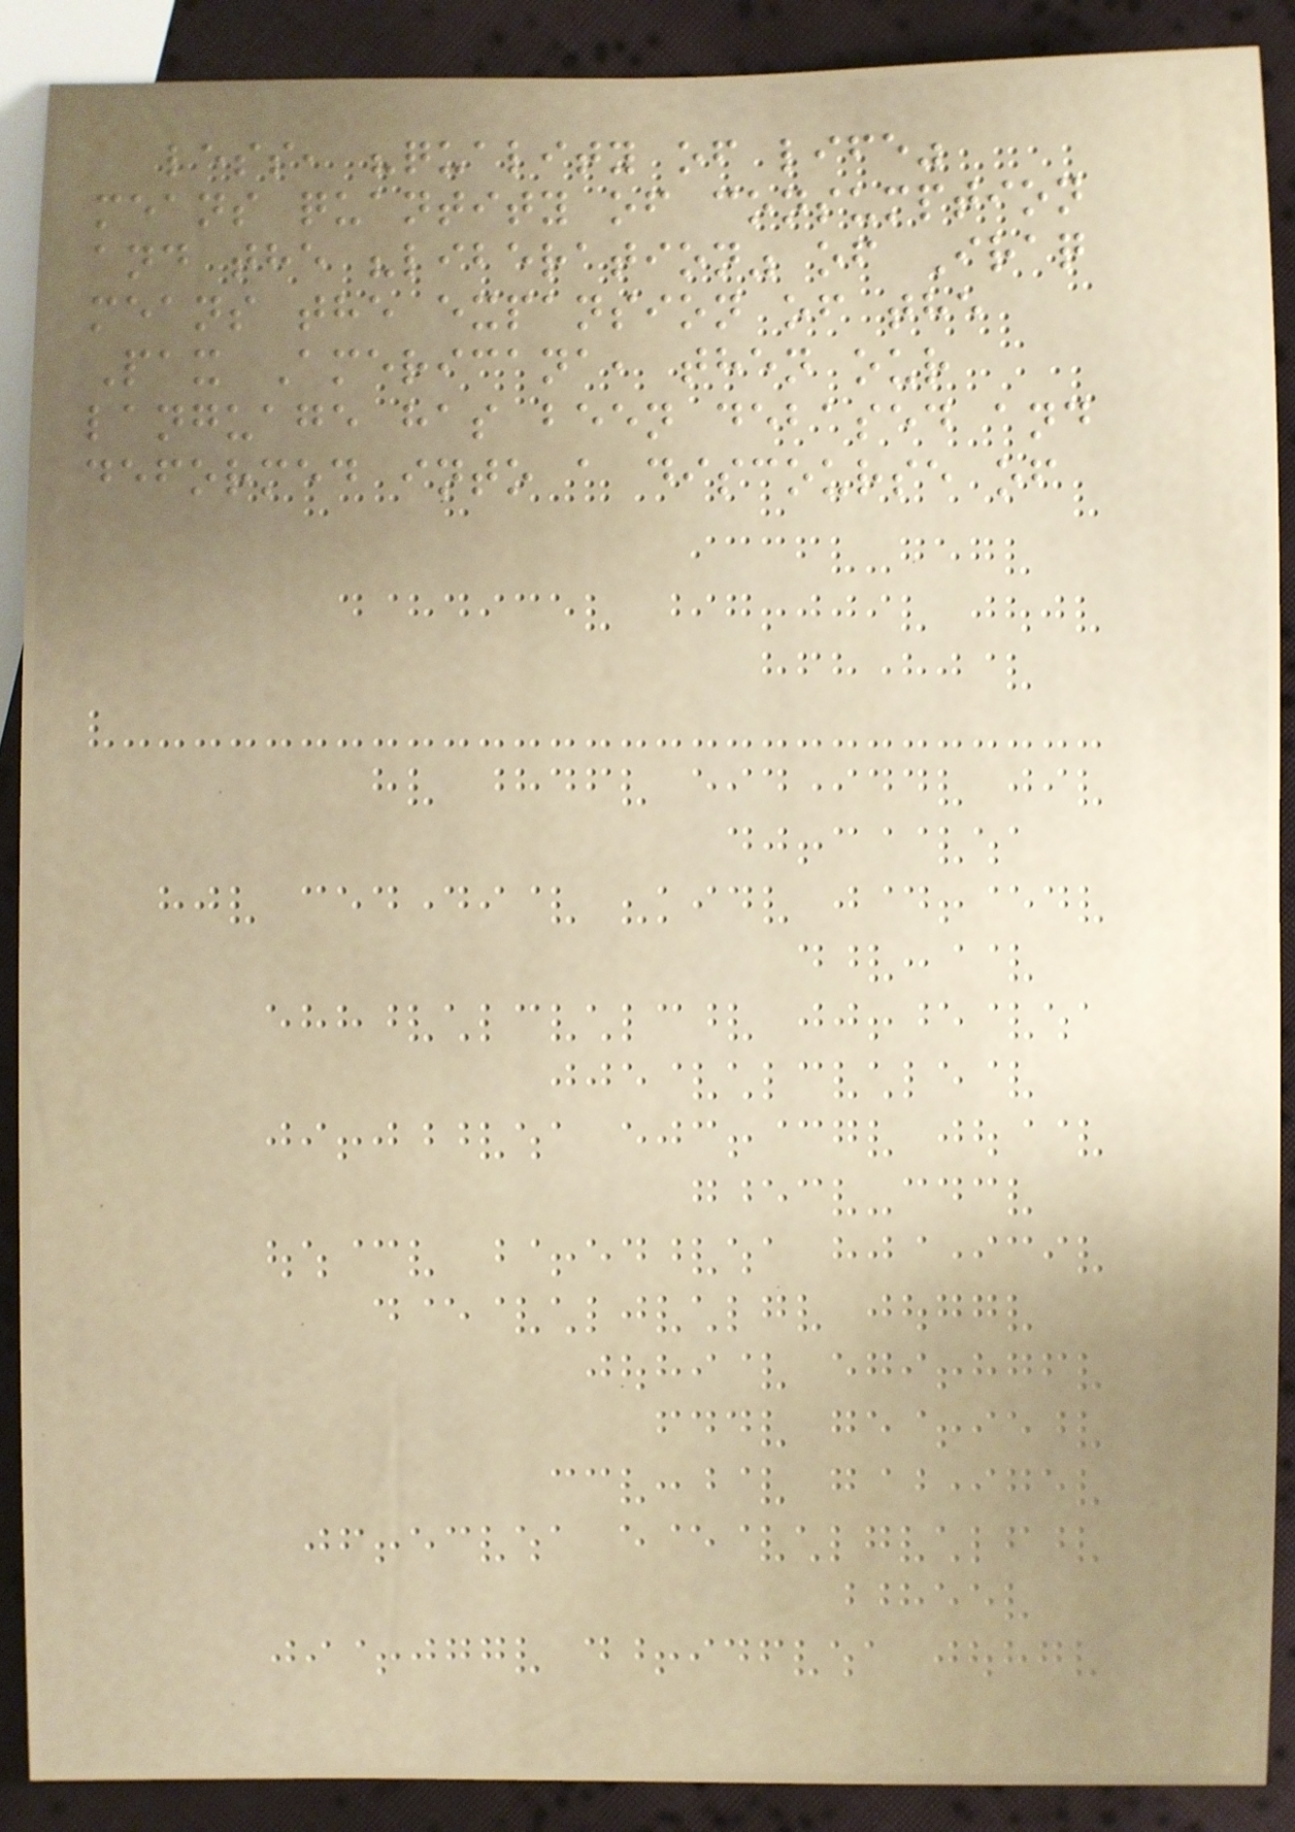less, "quality of life"
means quantity of consumption
and the "liberation" of Iraq
means the expansion of the
Pax Americana, then our
language has been debased and
deformed into a discourse of
